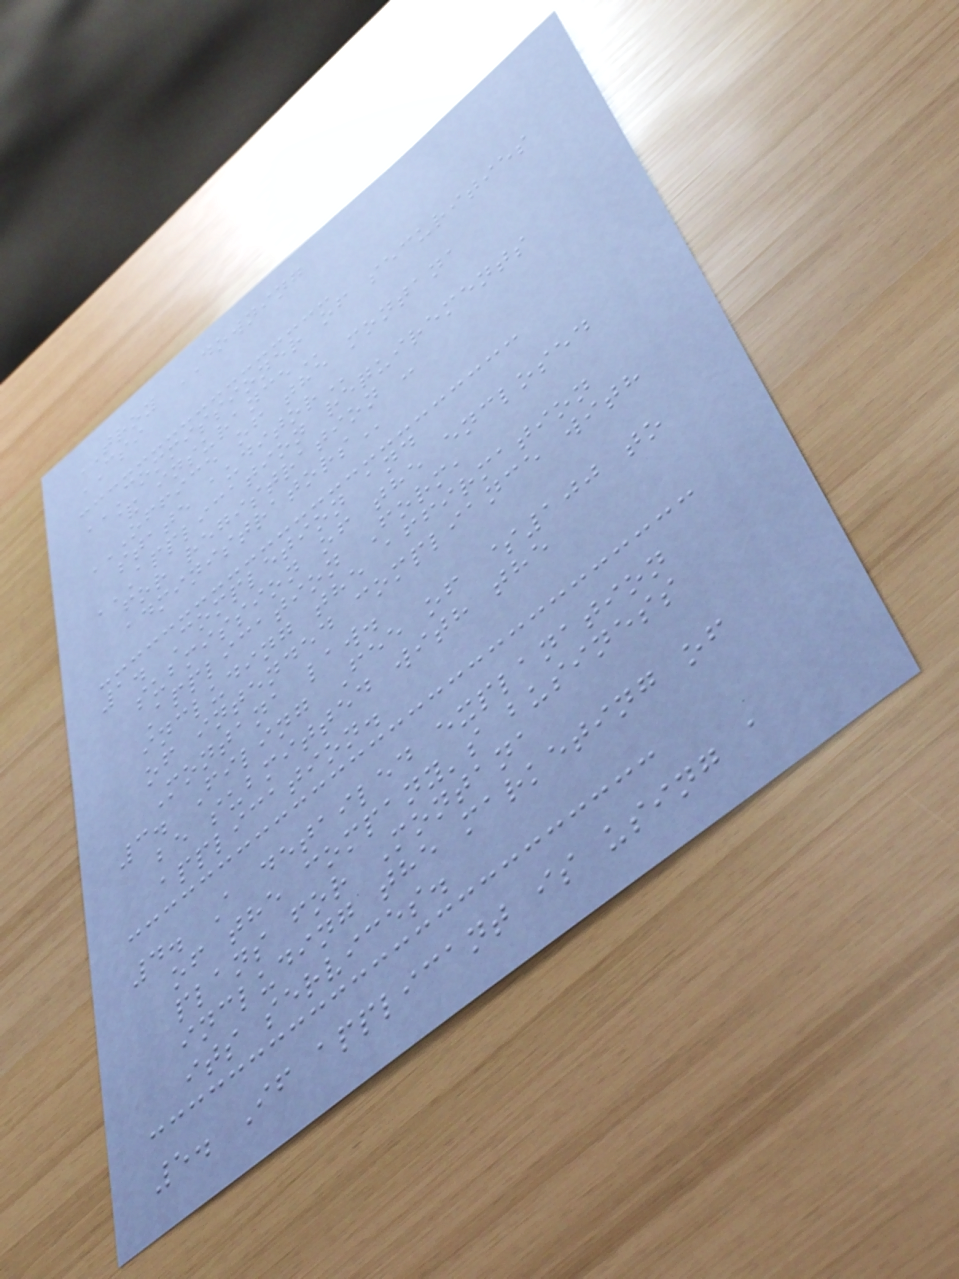TROY DOWNING
CSI
COMMISSIONER OF SECURITIES
& INSURANCE
OFFICE OF THE MONTANA
STATE AUDITOR
APPLICATION REQUIREMENTS
FOR REGISTRATION -
ADMINISTRATORS
1. Completion and
submission of the enclosed
Application Form,
including the affirmation
of intended compliance with
Montana law.
3. Filing Fee of $100 to
be submitted with the
application.
4. A detailed explanation
of the company's business
plans for Montana
including the marketing of
its services.
5. If applicant is using a
